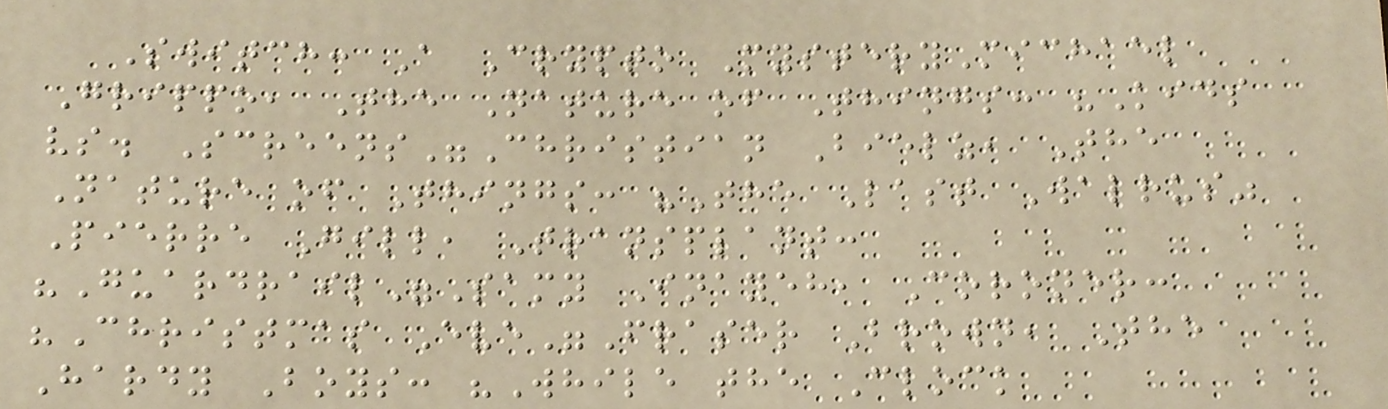Switch: A Crypto MysteryMichael
Grippo, The Nature of Things: "Kids
vs. Screens"Christian Bielz, The
Nature of Things: "The Last Walrus"
Pierre Gill, Transplant:
"Guardrail"Samy Inayeh, Coroner:
"Christmas Eve"Fraser Brown, The
Hardy Boys: "While the Clock
